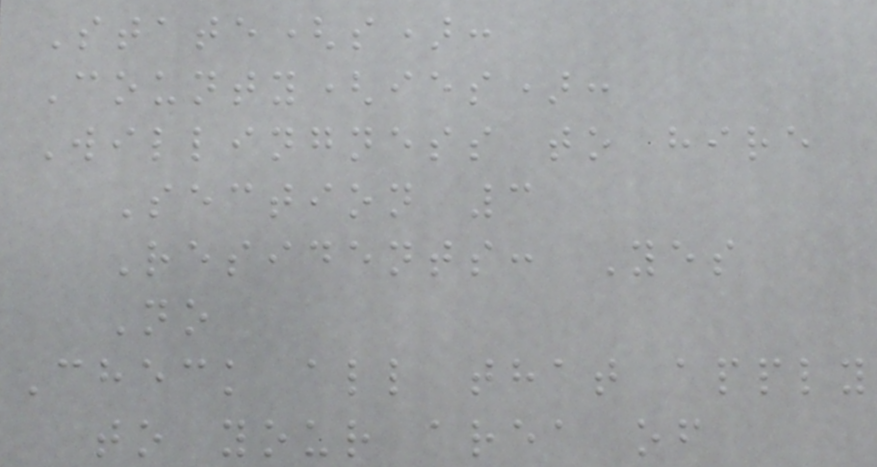State(s):
County(ies):
Willingness to hire
Section 3
Residents: Yes
No
Check all that apply
to your area of
